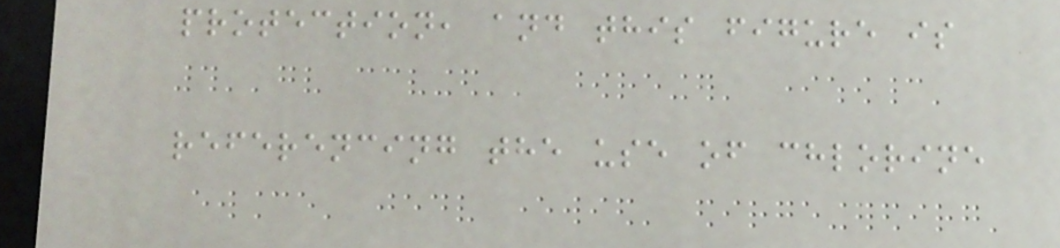protection, and this figure is
referencing the use of chlorine
